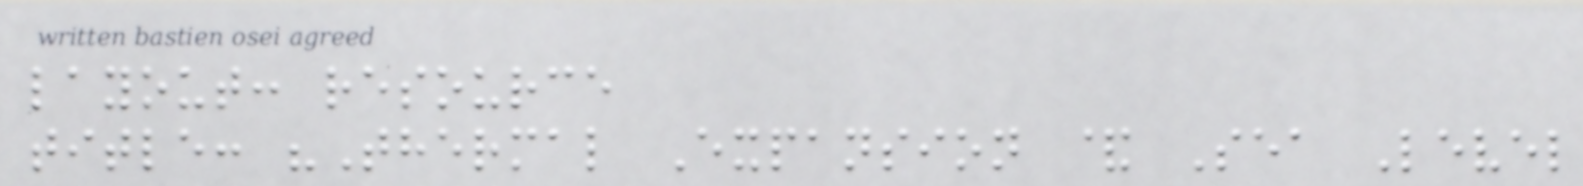layout: resource
title: "Thermal Expansion & Sea Level
